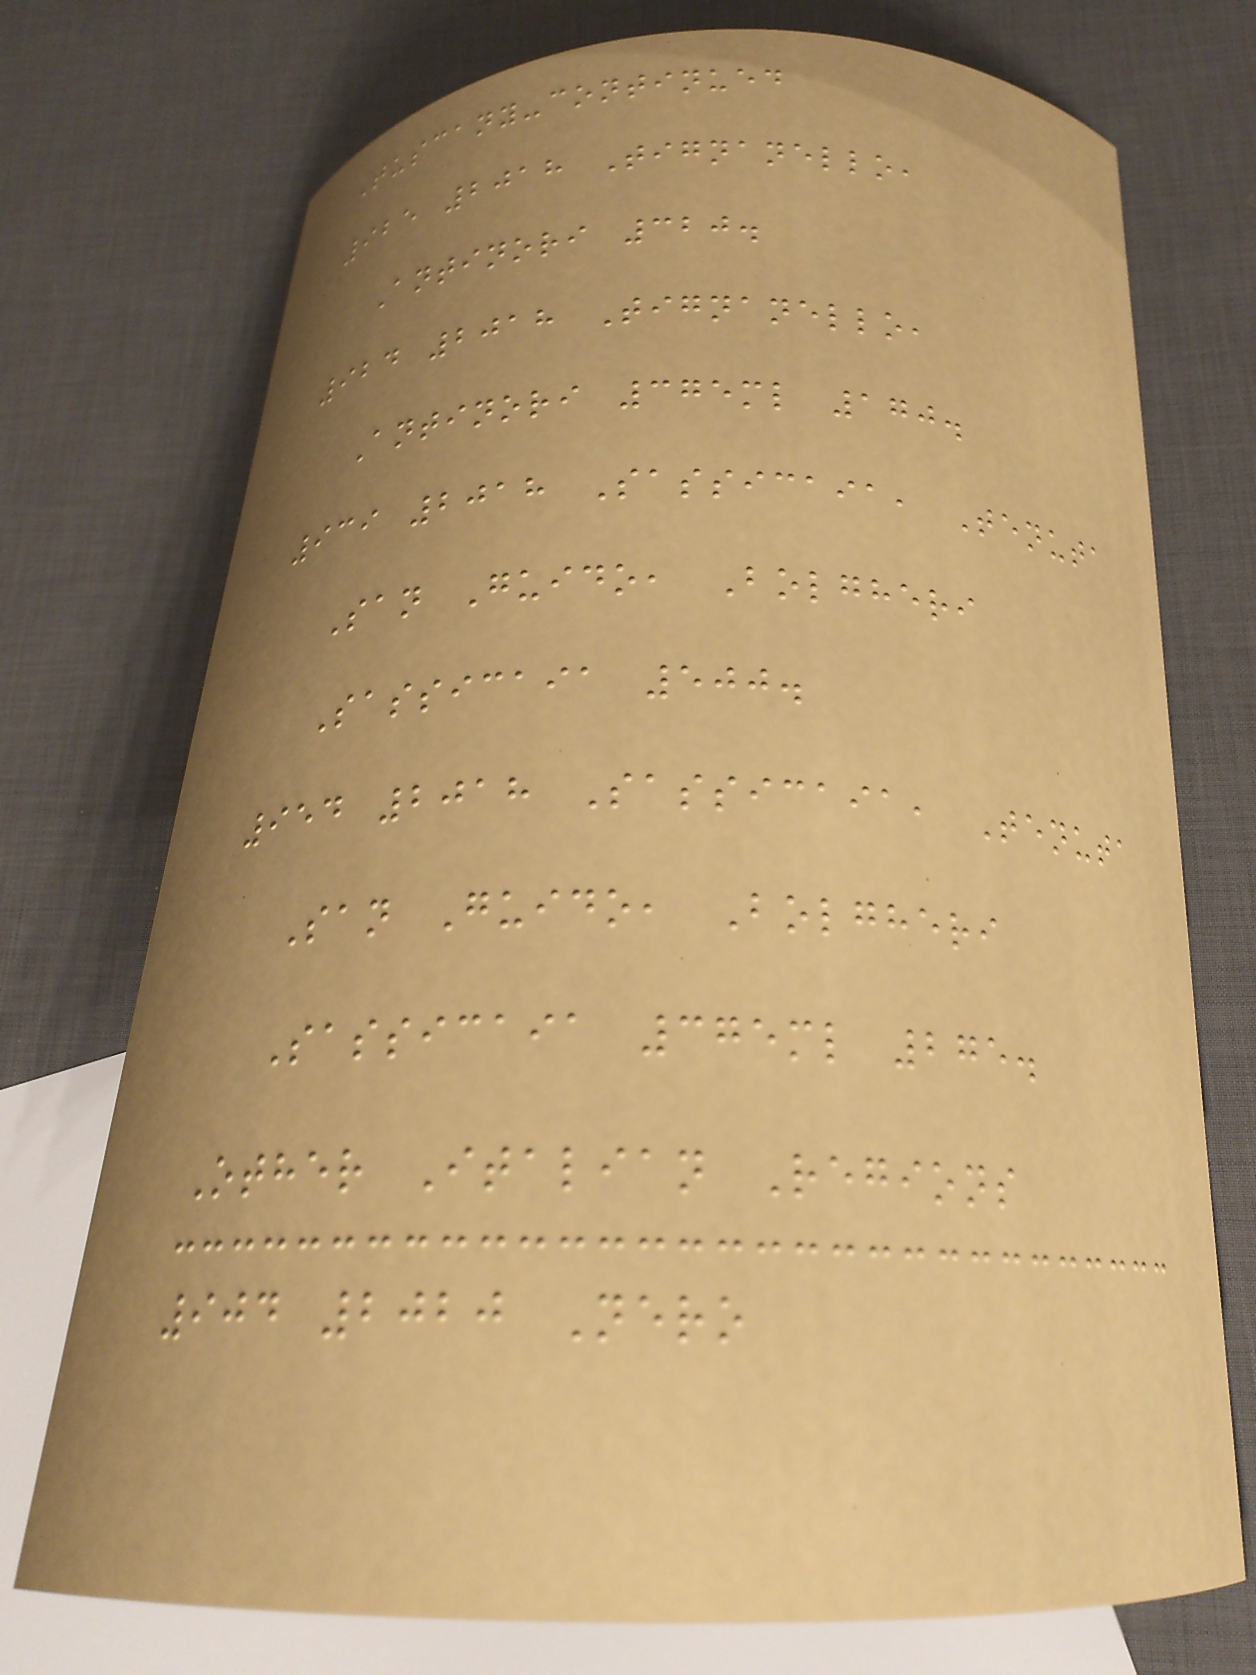Tuscany-continued
925 2018 Tignanello,
Antinori 320.
924 2018 Tignanello,
Antinori 375ml 170.
939 2018 Sassicaia, Tenuta
San Guido, Bolgheri
Sassicaia 500.
954 2018 Sassicaia, Tenuta
San Guido, Bolgheri
Sassicaia 375ml 275.
Other Italian Regions
904 2020 Nero
